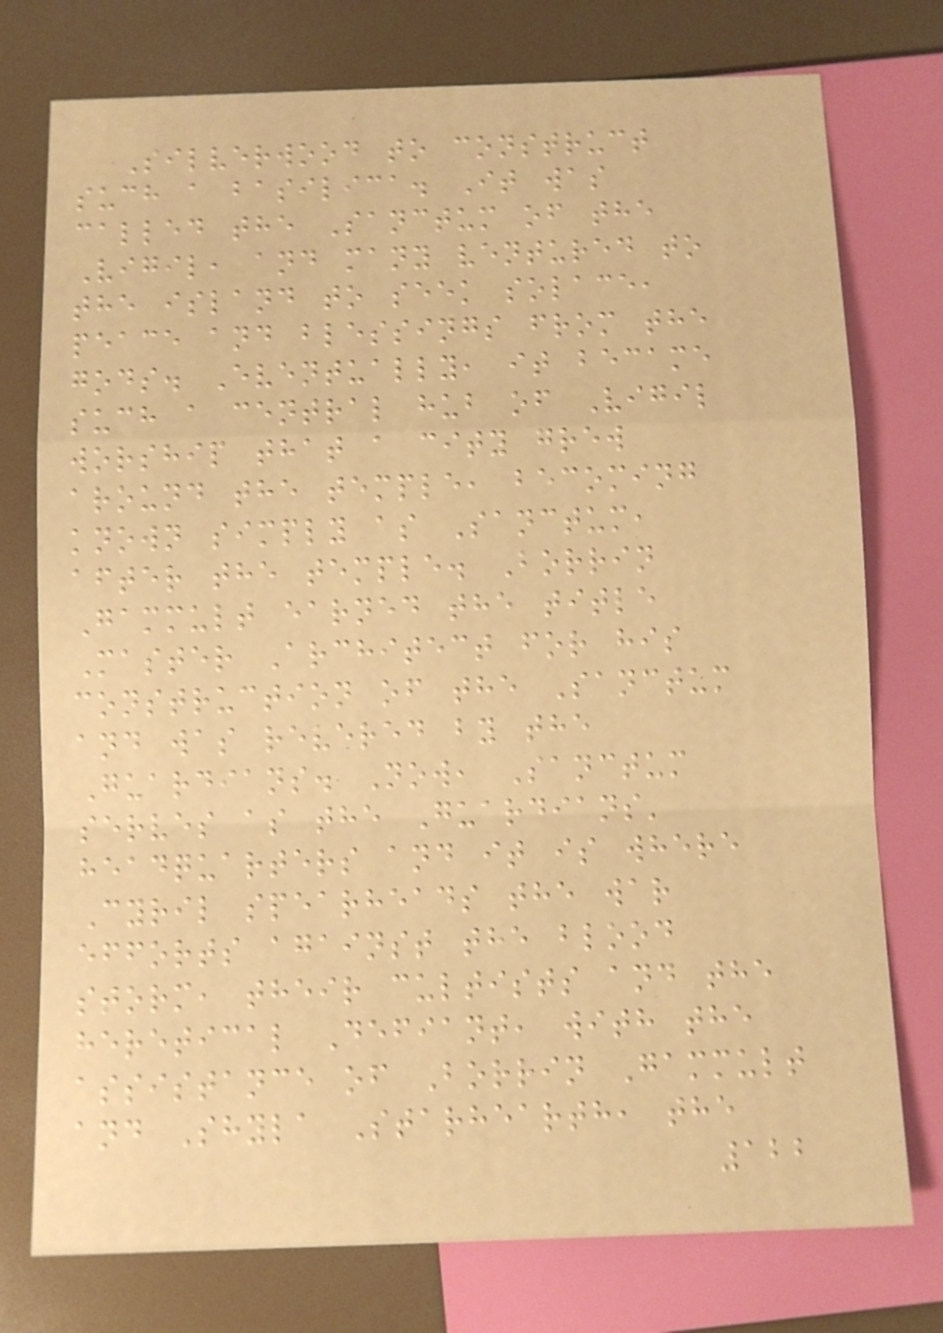Silverwood to construct
such a basilica. It was
called the Sanctum of the
Vigil, and many ventured to
the island to seek solace,
peace and blessings from the
gods. Eventually, it became
such a central hub of Vigil
worship that a city grew
around the temple, becoming
known simply as Sanctum,
after the temple. Borrin
Gammult earned the title
Master Architect for his
construction of the Sanctum
and was revered by the
Guardians. Now, Sanctum
serves as the Guardians'
headquarters and it is where
Cyril spearheads the war
efforts against the blood
storm, their cultists and the
heretical Defiant, with the
assistance of Borrin Gammult
and Shyla Starhearth, the
122
